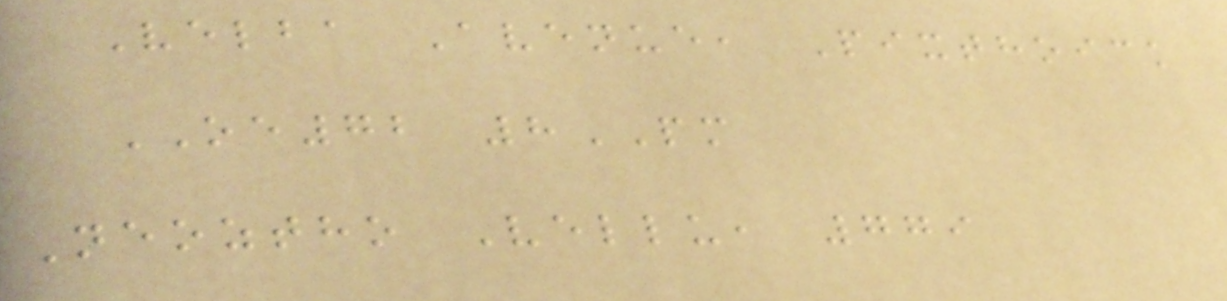Velba Avenue, Pixthoick
OE72 8PM
Neoztho Vellu, 779
